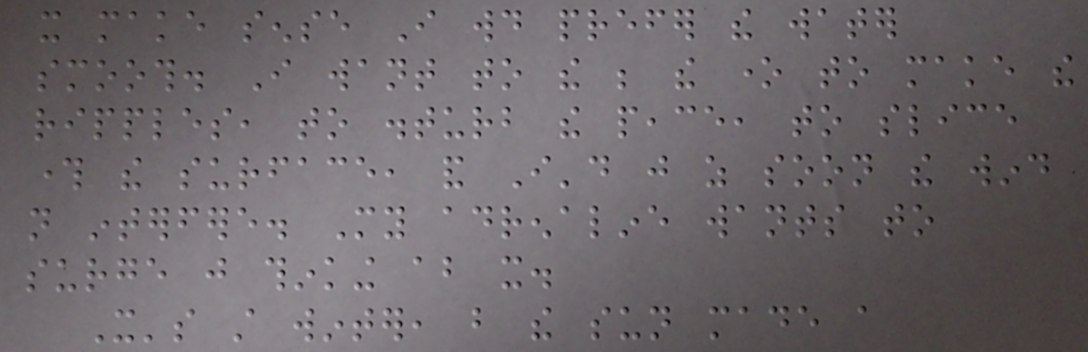it make sense I would prefer the water
smooth. I want to the be the one to make the
ripples, to disturb the peace, to slice
through the surface, and I'd just as soon the wind
not interfere. My adrenaline wants to
surge just thinking about it.
It's still winter, but the sun made a
